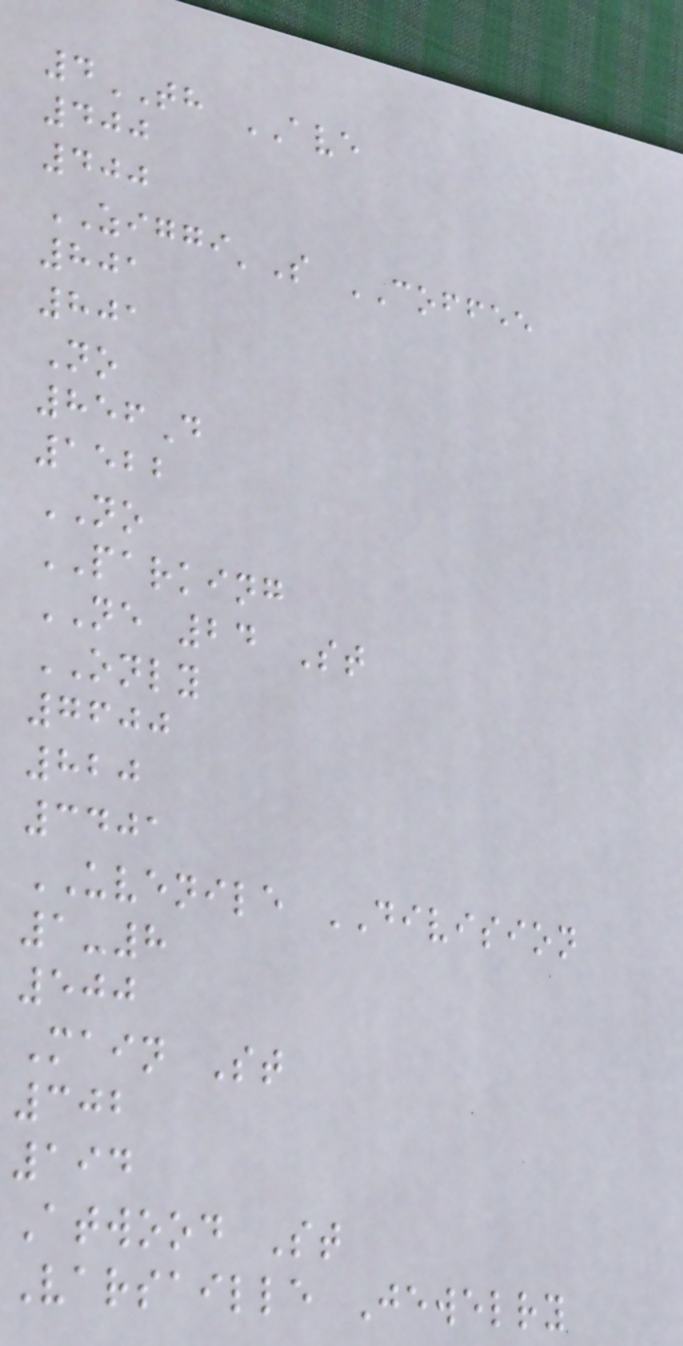4TH AVE
400
400
ZIGGI'S COFFEE
801
801
No
856D
1522
NO
PARKING
NE 24 St
ONLY
7600
820
3401
UVENILE DIVISION
1-8
500
Main St
302
194
Atwood St
Varsaille Jewelry
